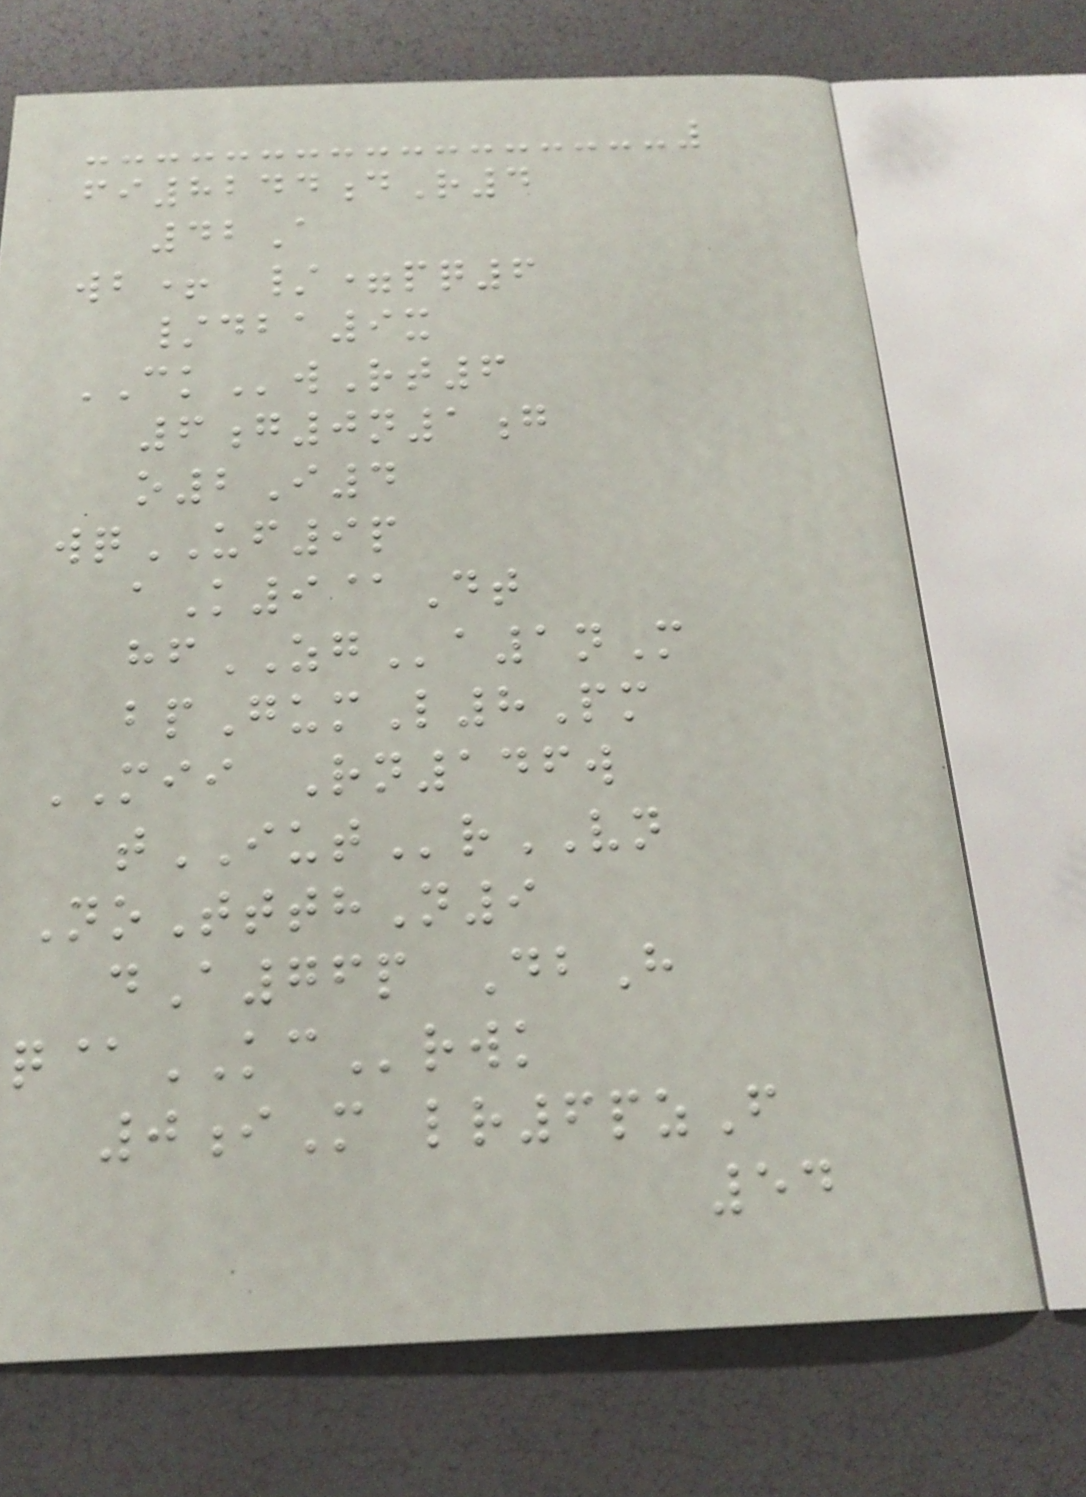fi8244dR4
42A
wb+ /=pq6
/dba9x
CKwRt6
6g0n1g
o2I4
wqUF9p
aK9@Dt
hfZGa1nM
bpGumL8Pm
MII Rn146w
tIUTrVN
NoTtthN9
dA76p DbH
q@KCrwk
0iM lr6pzF
54
